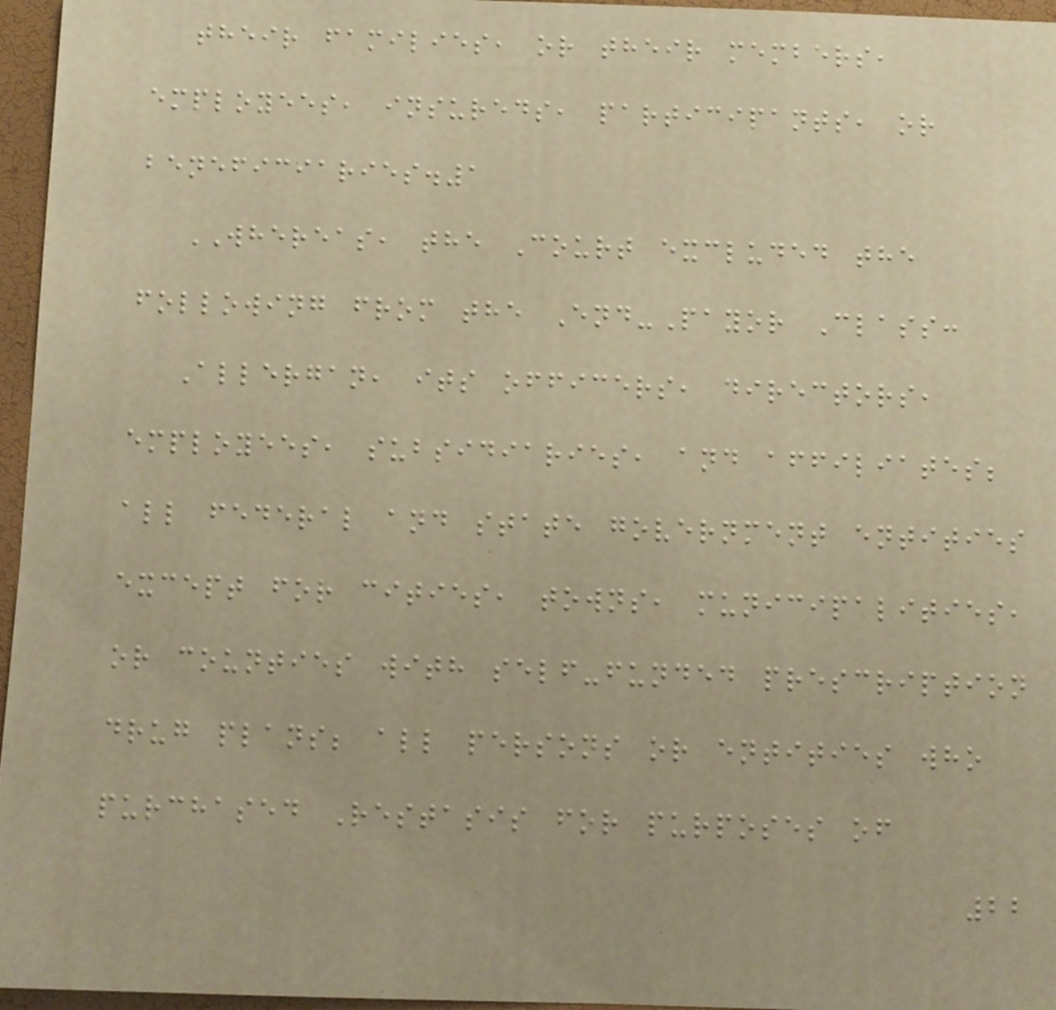their families, or their members,
employees, insureds, participants, or
beneficiaries.1
WHEREAS, the Court excluded the
following from the End-Payor Class:
Allergan, its officers, directors,
employees, subsidiaries, and affiliates;
all federal and state government entities
except for cities, towns, municipalities,
or counties with self-funded prescription
drug plans; all persons or entities who
purchased Restasis for purposes of
22
